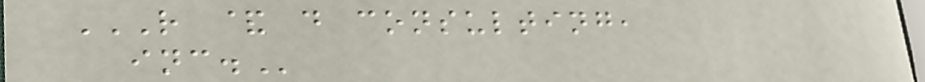R & D CONSULTING,
INC.
